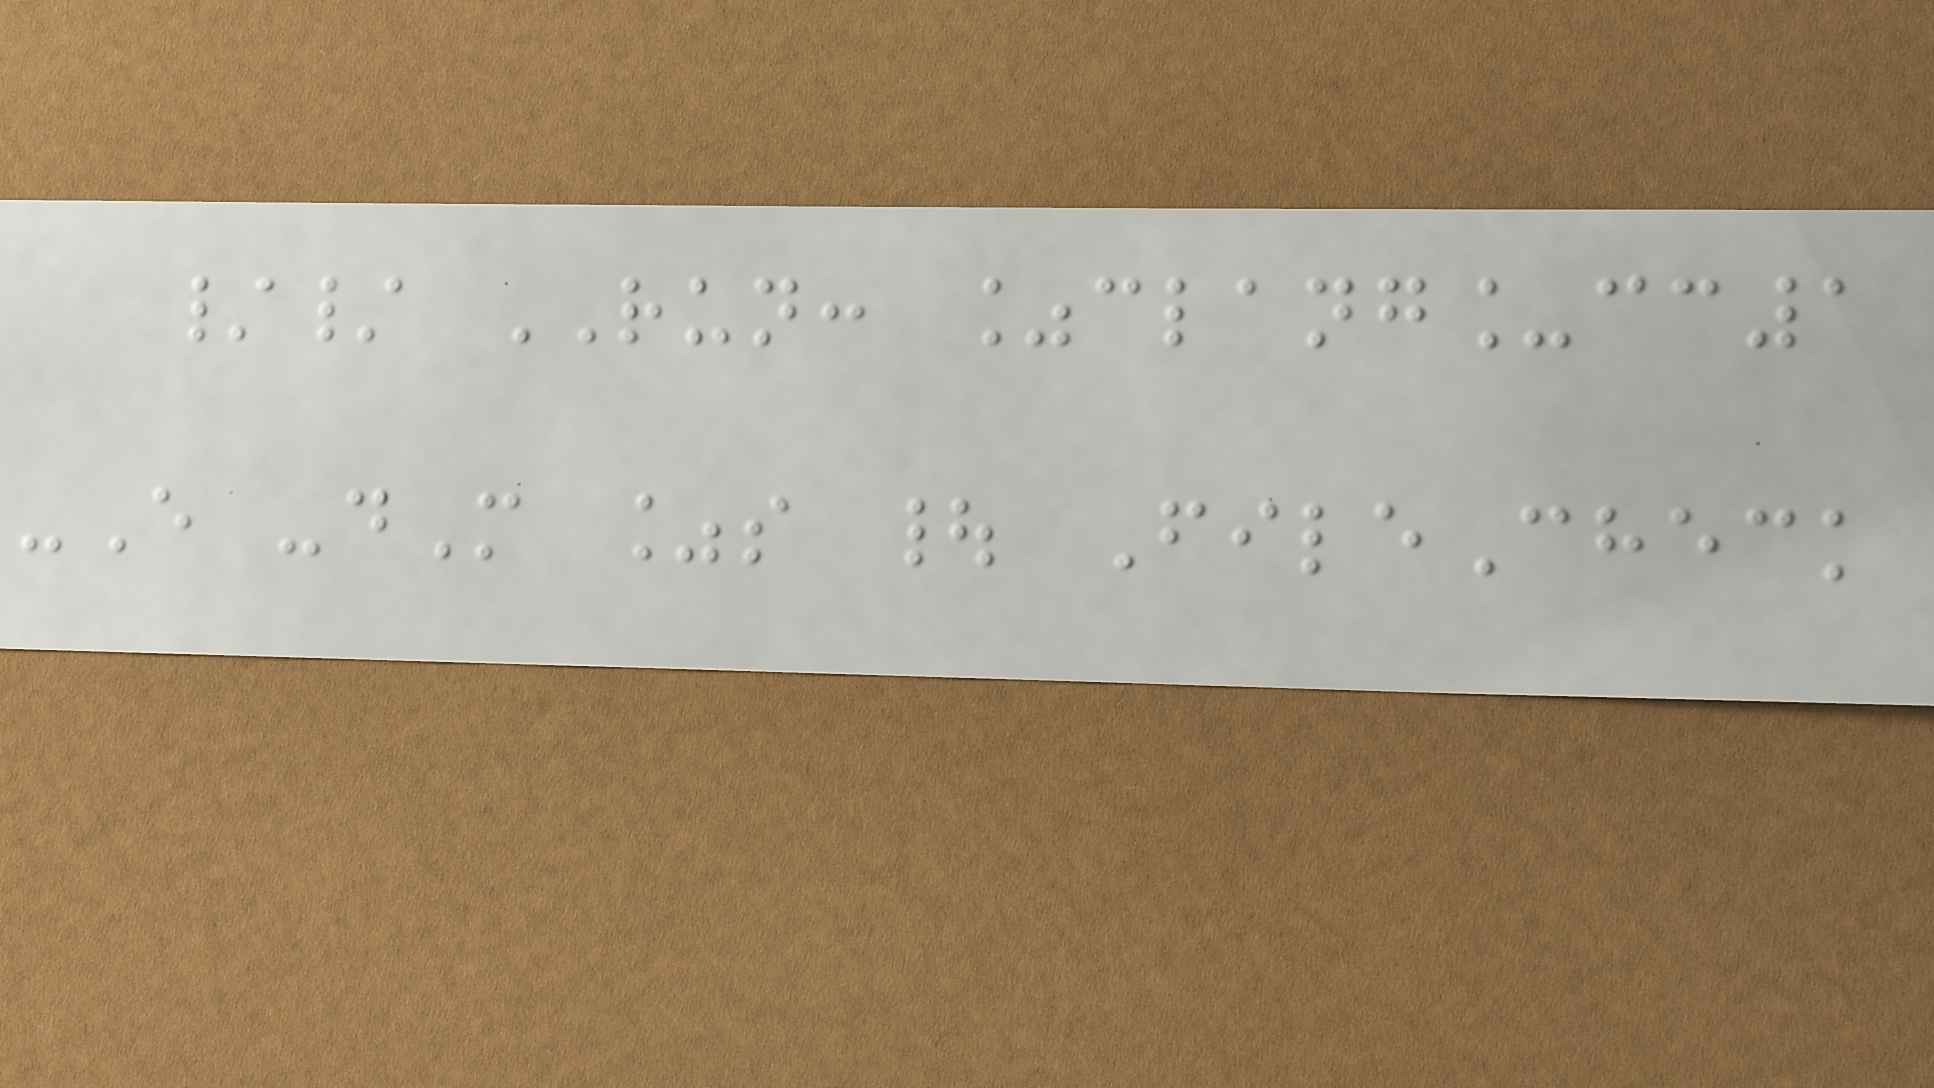// RUN: %clang_cc1
-E -dM %s | FileCheck
